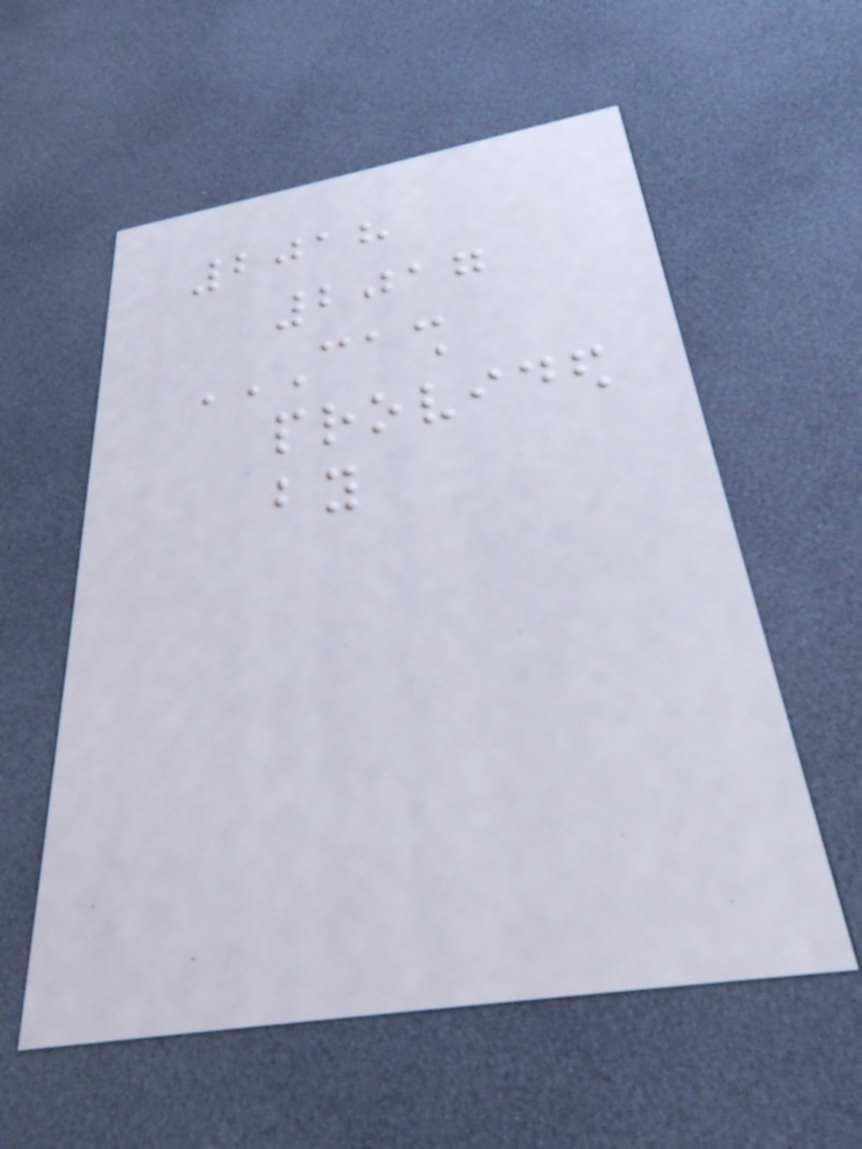2018
2017
CASH
PROVIDED
BY
